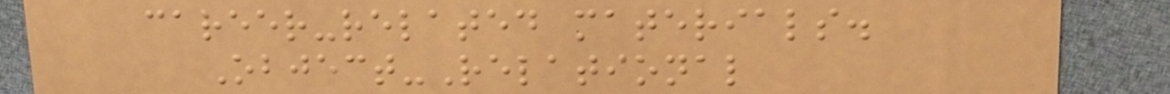career-related materials.
Object-Relational
